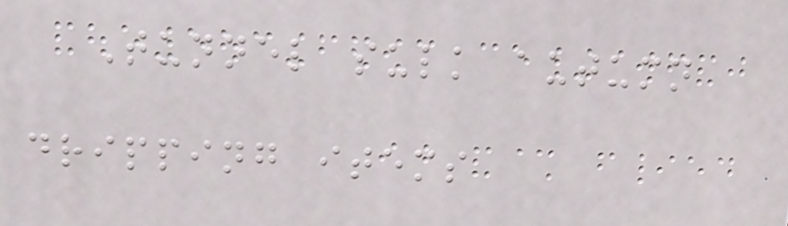Tunnel sulk autumn
dripping items
